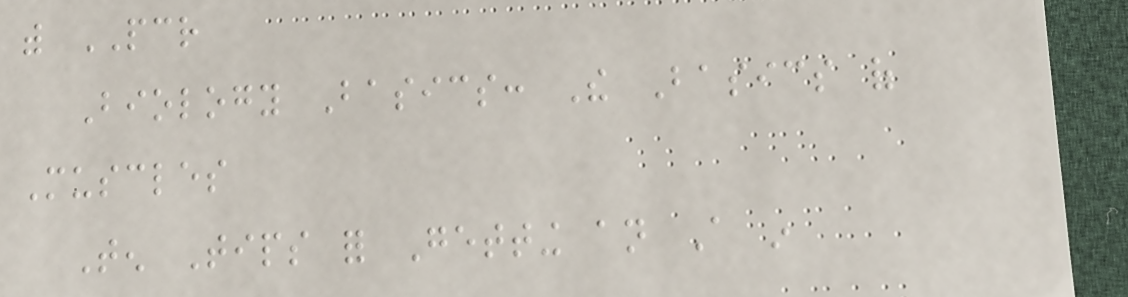with PCR
Biology Basics: The Basics of
Muscles
Ten Tips for Getting an A in
